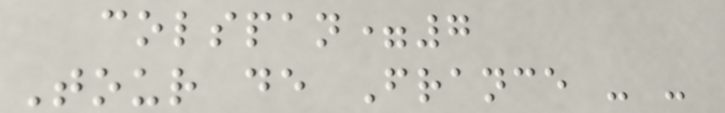colspan=7
Tour de France - -
